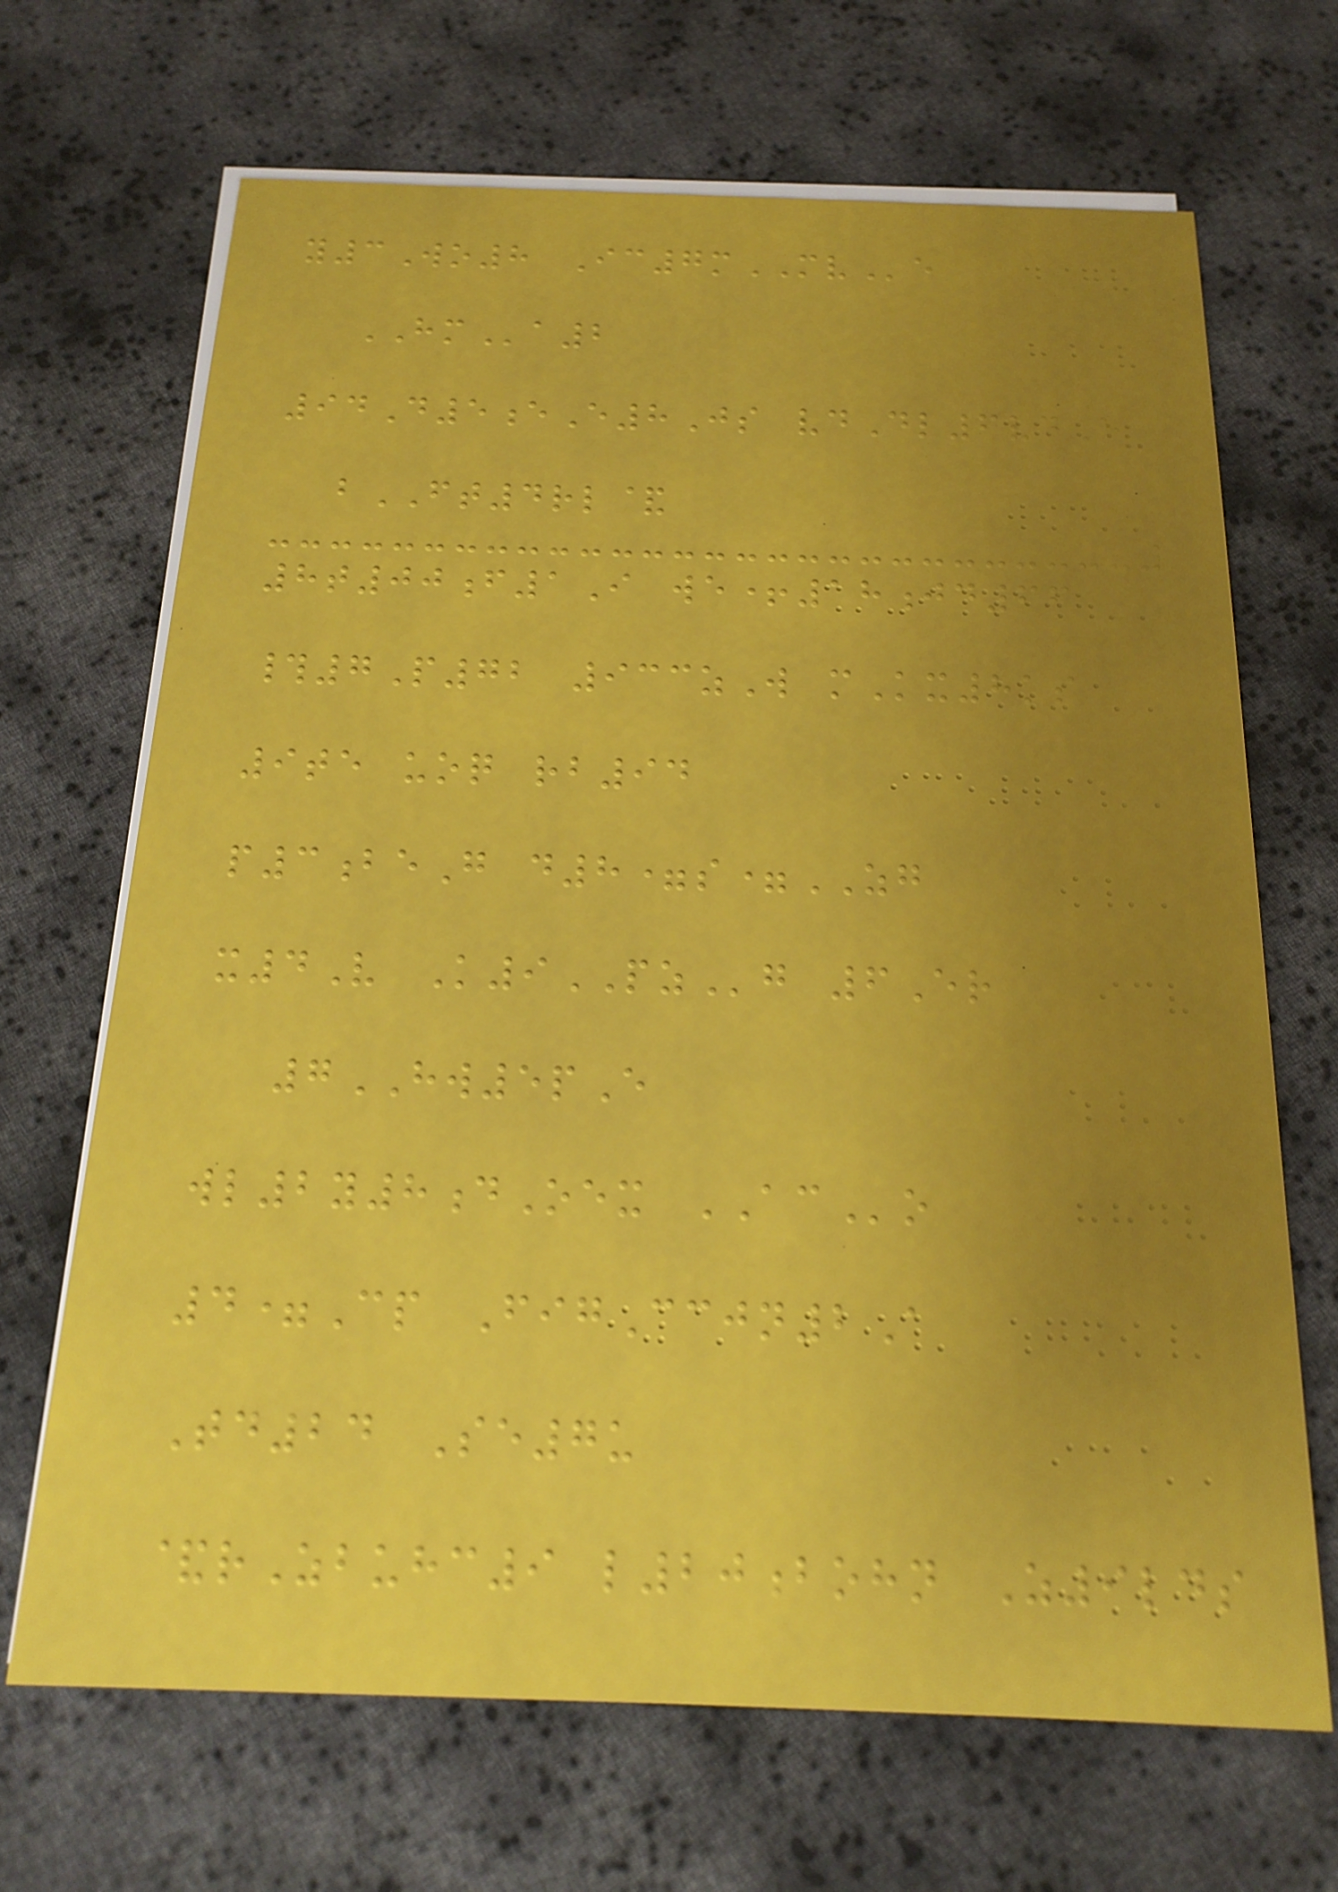y3Wo8 Ic7mMVe
HMa2
94D5eE8Js vdDl6vdE
bFT4rl&
8t00f1I we+18jd66
#7P72 933zW mKx8ks
9te uoq rb94
p3beG d8=s=ZG
x4V K9PZg 6Er
7HW5pE
wl2y8dOex ACo
4=Cp FigCcjn2A
Td24 Se7u
&rZbuhc9 l20bohn Z9lds
